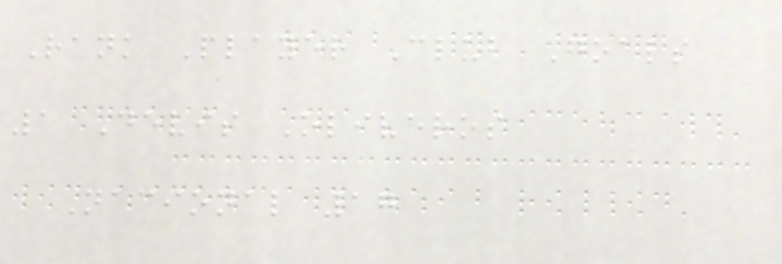Rank Player Club Goals
1 Devis Oliveros
Nacional 17
